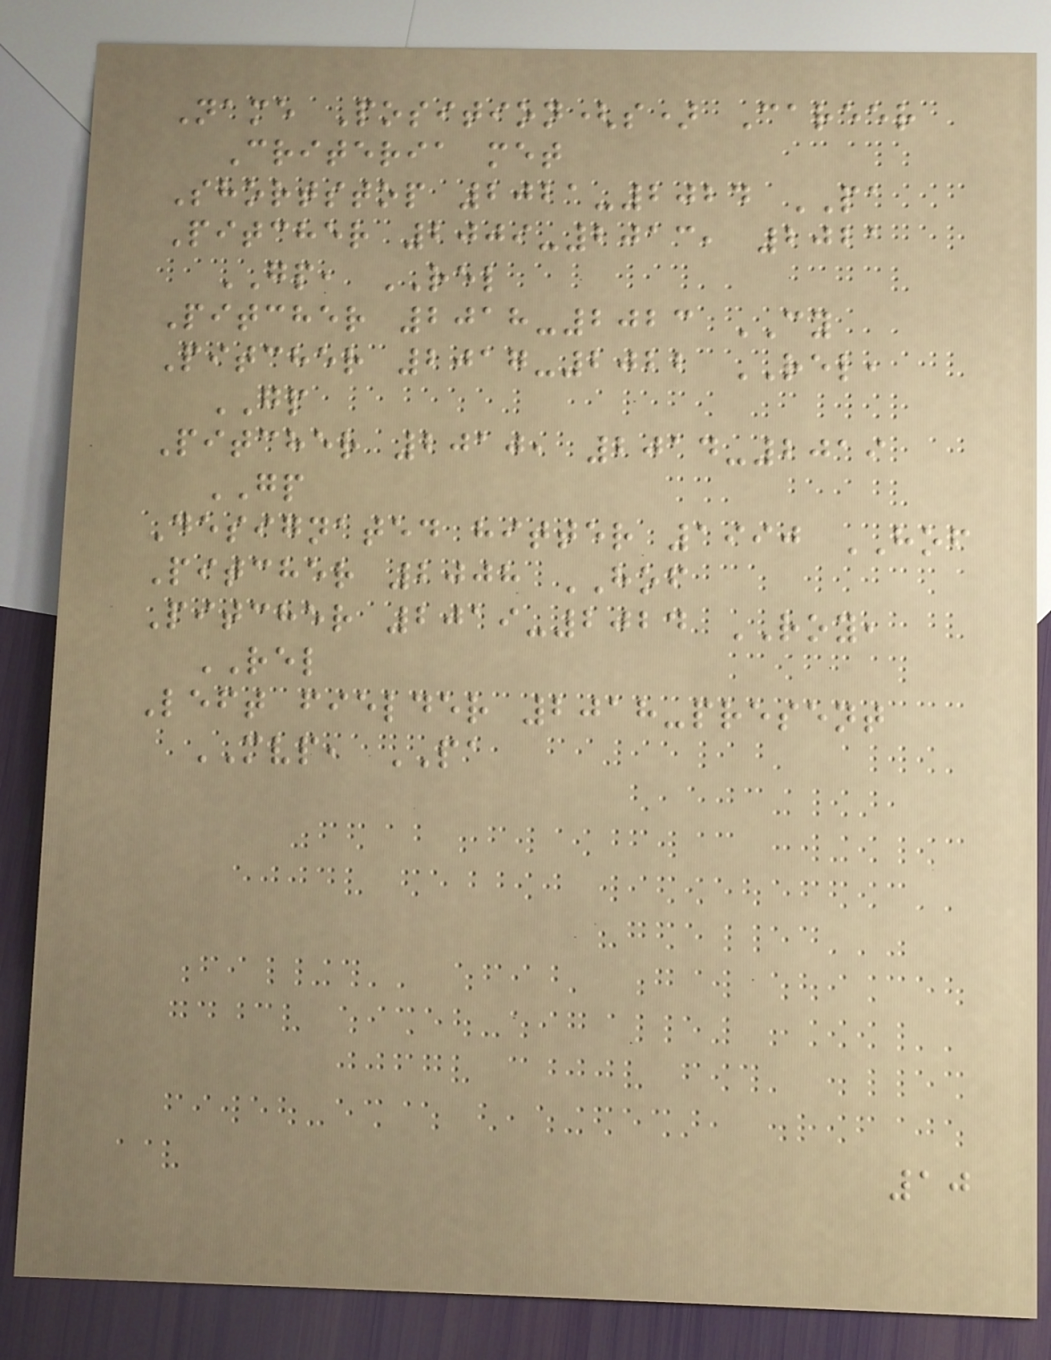Name Position(s) Career
Criteria met
Shortstop 2021-2024 PA
Pitcher 2009-2013, 2021
GP, REL
Pitcher 2018-2023 CY
Pitcher 2017-2022 REL,
GP
Pitcher 2010, 2014-2019
GP
Designated hitter 1990 HOF
Pitcher 2008 HOF
Pitcher 2019-2024 ROY,
REL
Left fielder 2018-present
MVP, PA
10
